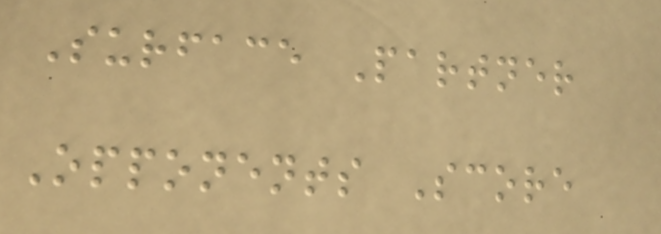Surface Partner
Opponents Score
